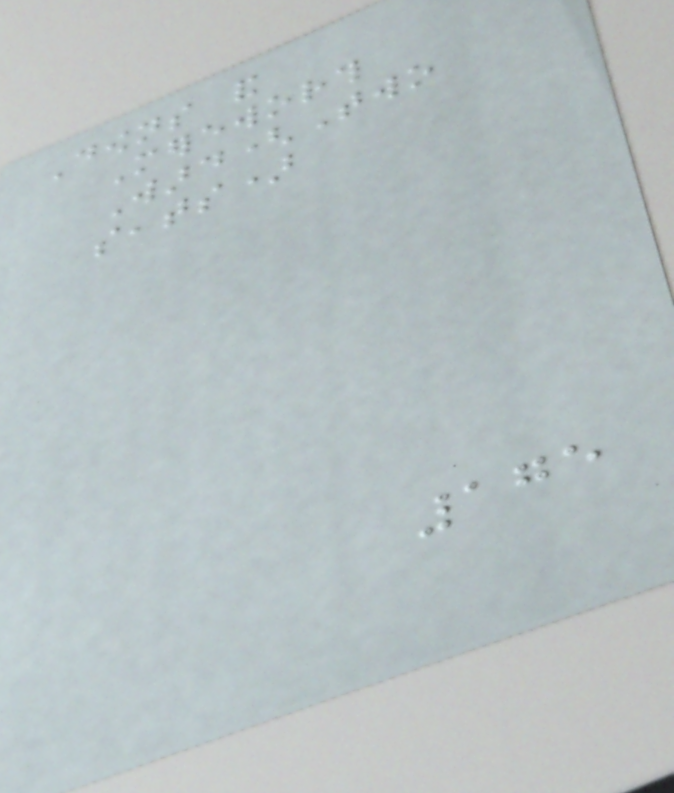Downs and
Mereworth
Ward(Two
seats)
175
